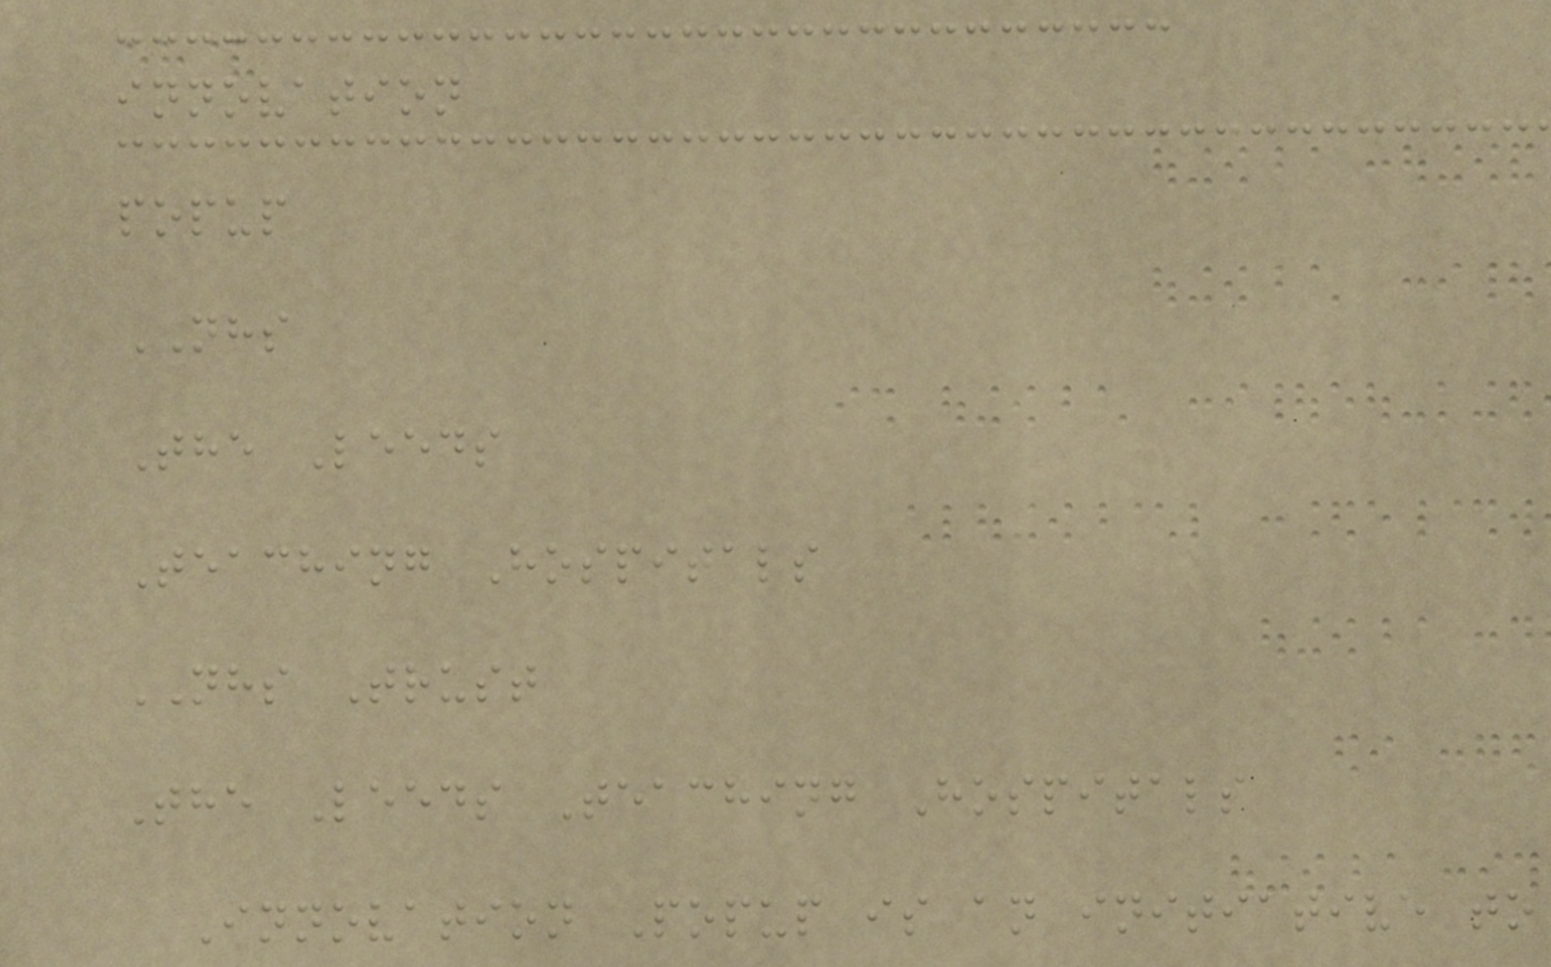innovation
popup
NHS
The Leeds
Teaching Hospitals
NHS Trust
The Leeds Teaching Hospitals
Innovation Popup is an initiative to
